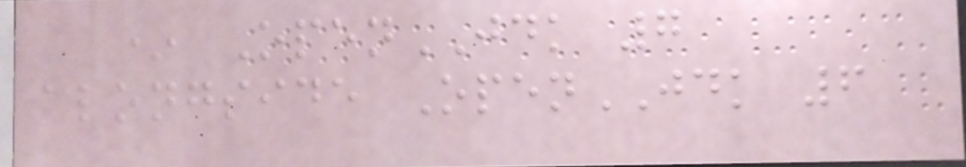* OpenJDK 7
alongside OpenJDK 6
